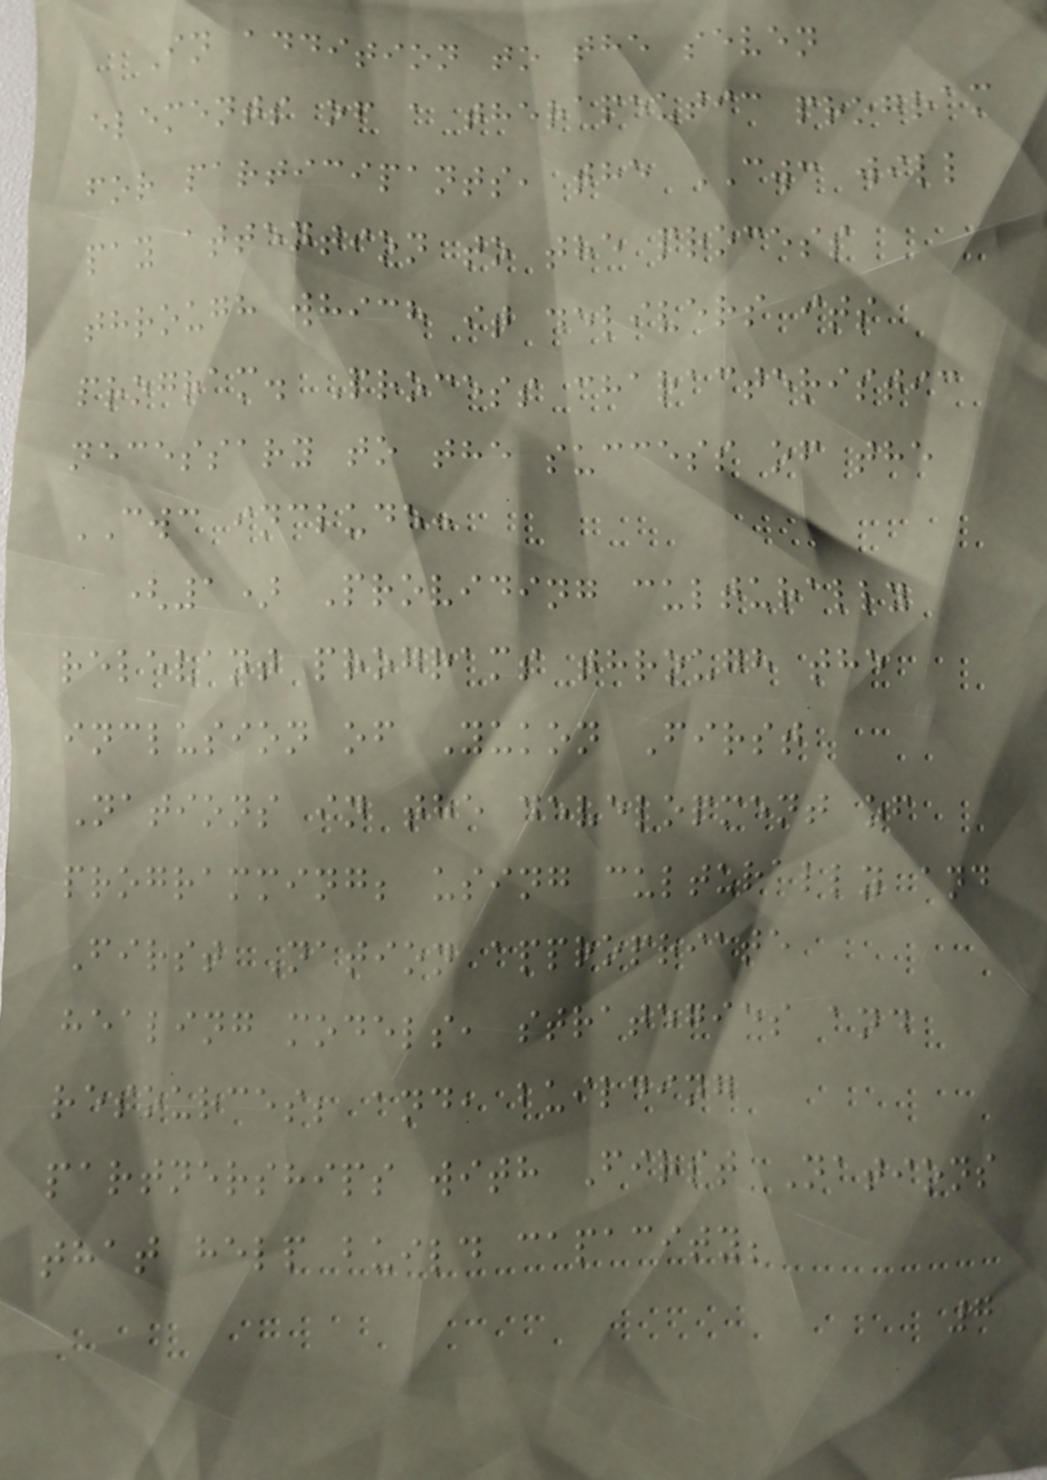In addition to the seven
elements of a therapeutic program
for participants, the CWC will
pay attention to the process
through which it delivers its
program. Process characteristic
necessary to the success of the
CWC include:
(1) Providing culturally
relevant programs through the
inclusion of Yukon First
Nations in the development of
programming; using culturally and
First Nation appropriate
healing models, strategies and
resources; and, building
partnerships with First Nations
that help build capacity;
7
